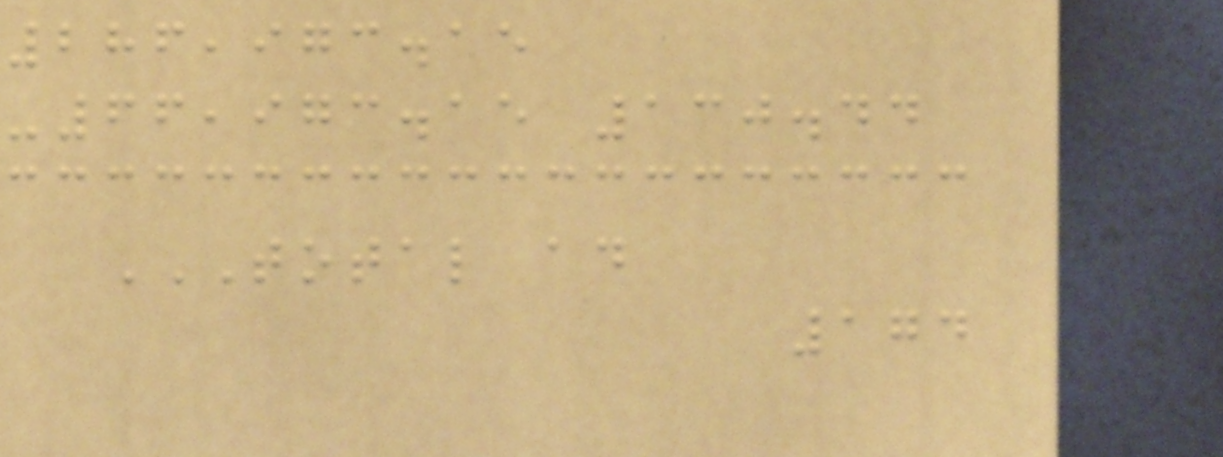286,973.15
-66,973.15 130.44
TOTAL AD
174
